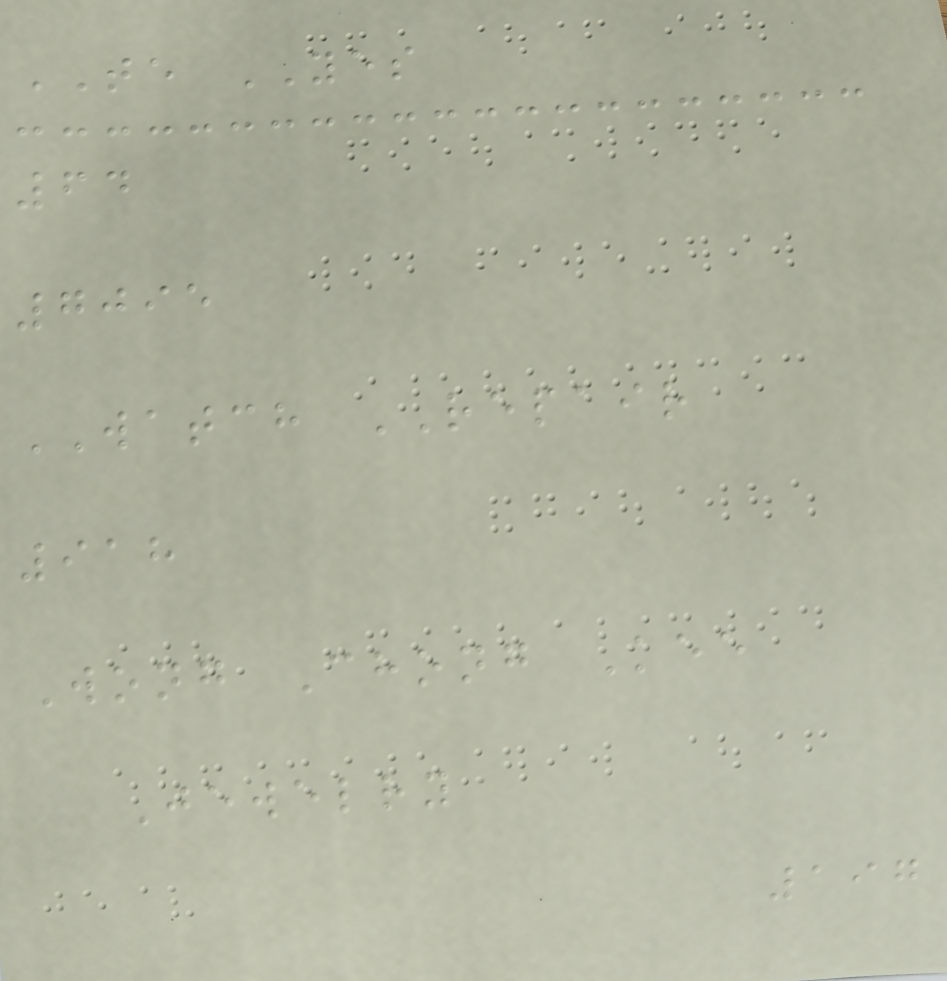TE YES
64
7095
WATCH REPAIR
918
Wong Chong Kee
Jewelry
197
